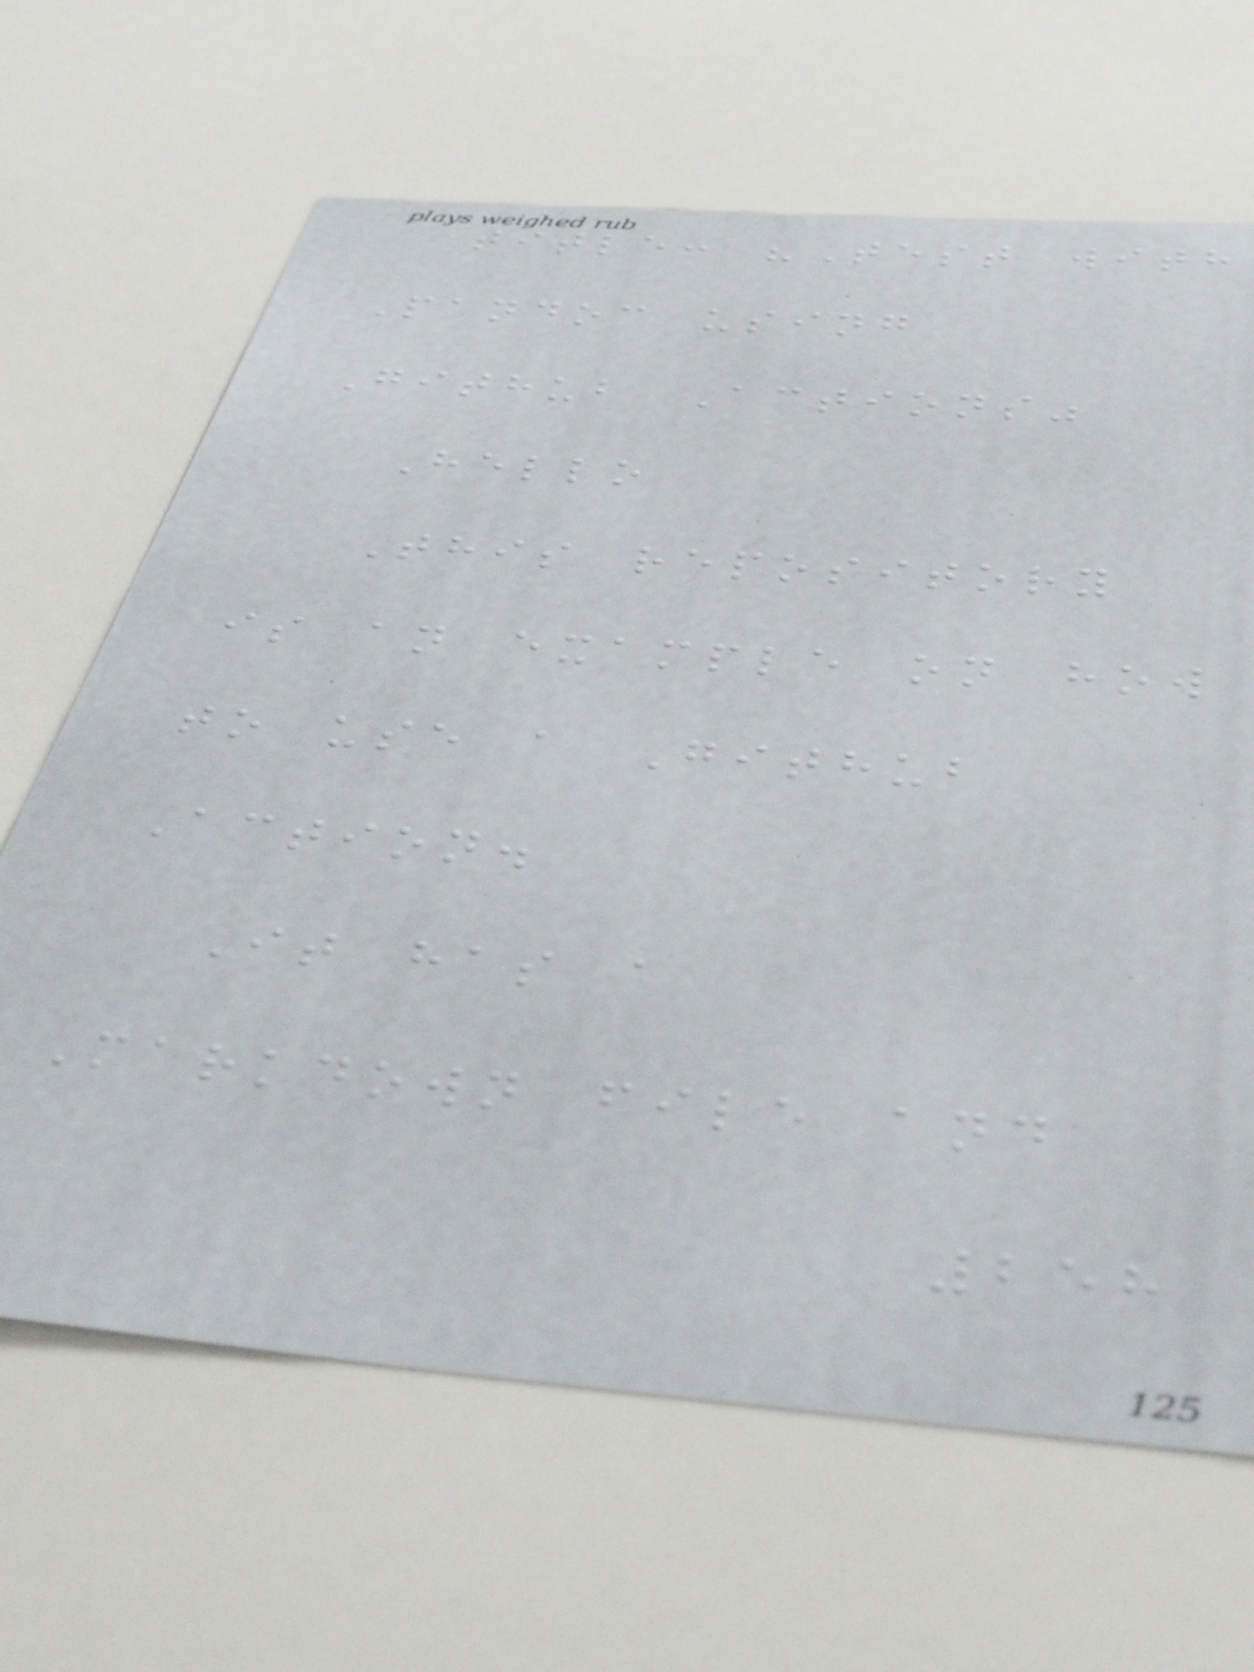title: "Test with
Pandoc using
Github Actions"
Hello
This repository
is an example on how
to use a Github
Action.
It has a
Markdown file and
258
